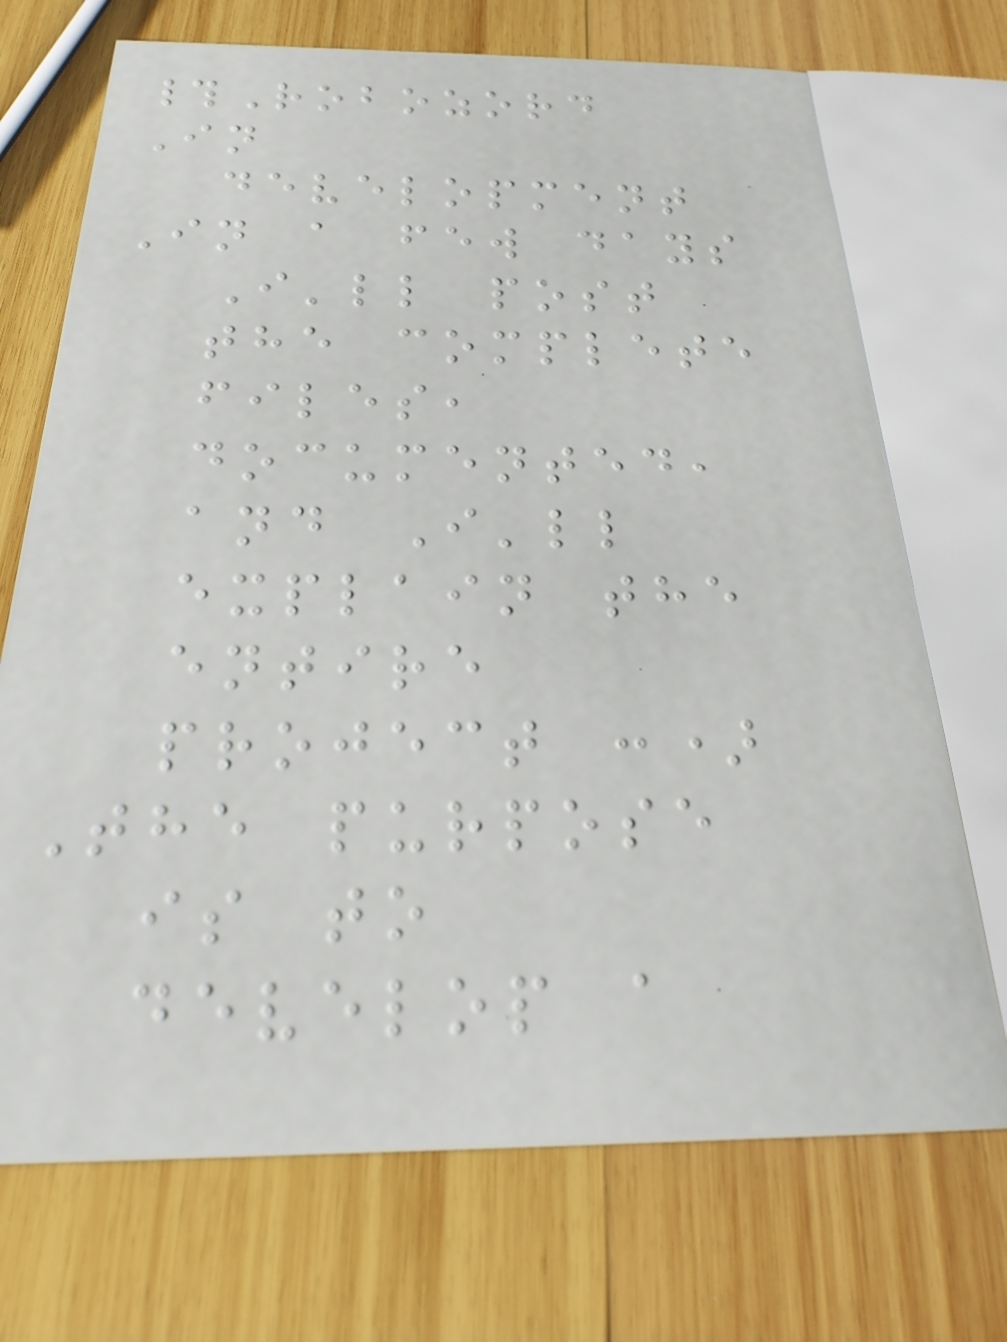#Robozord
In
development
In a few days
I'll post
the complete
files,
documented,
and I'll
explain the
entire
project :)
The purpose
is to
develop a
